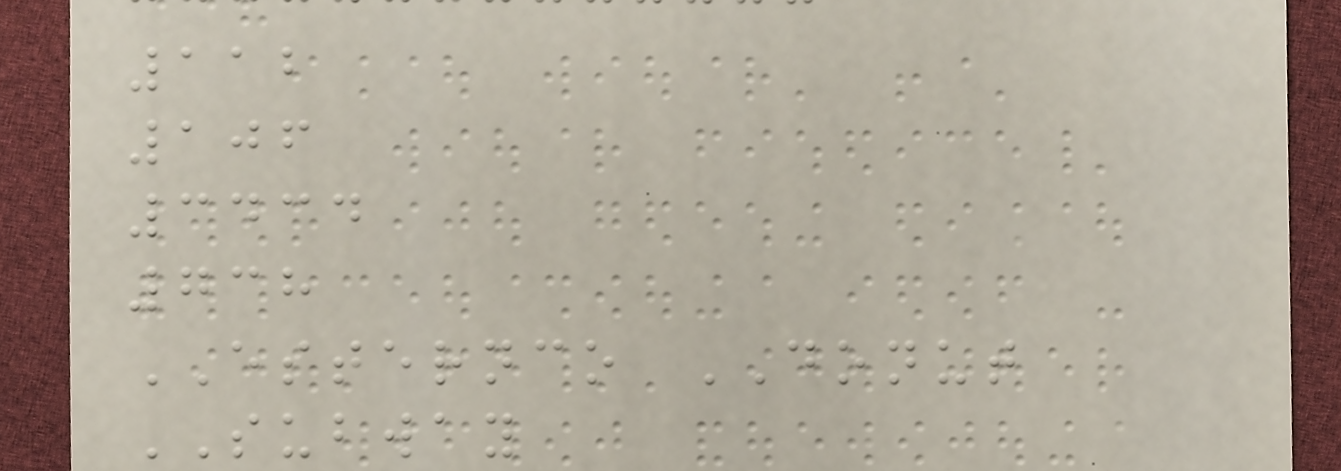112
106
3434
738
ESTERNCO DONUT
SUBWAY
